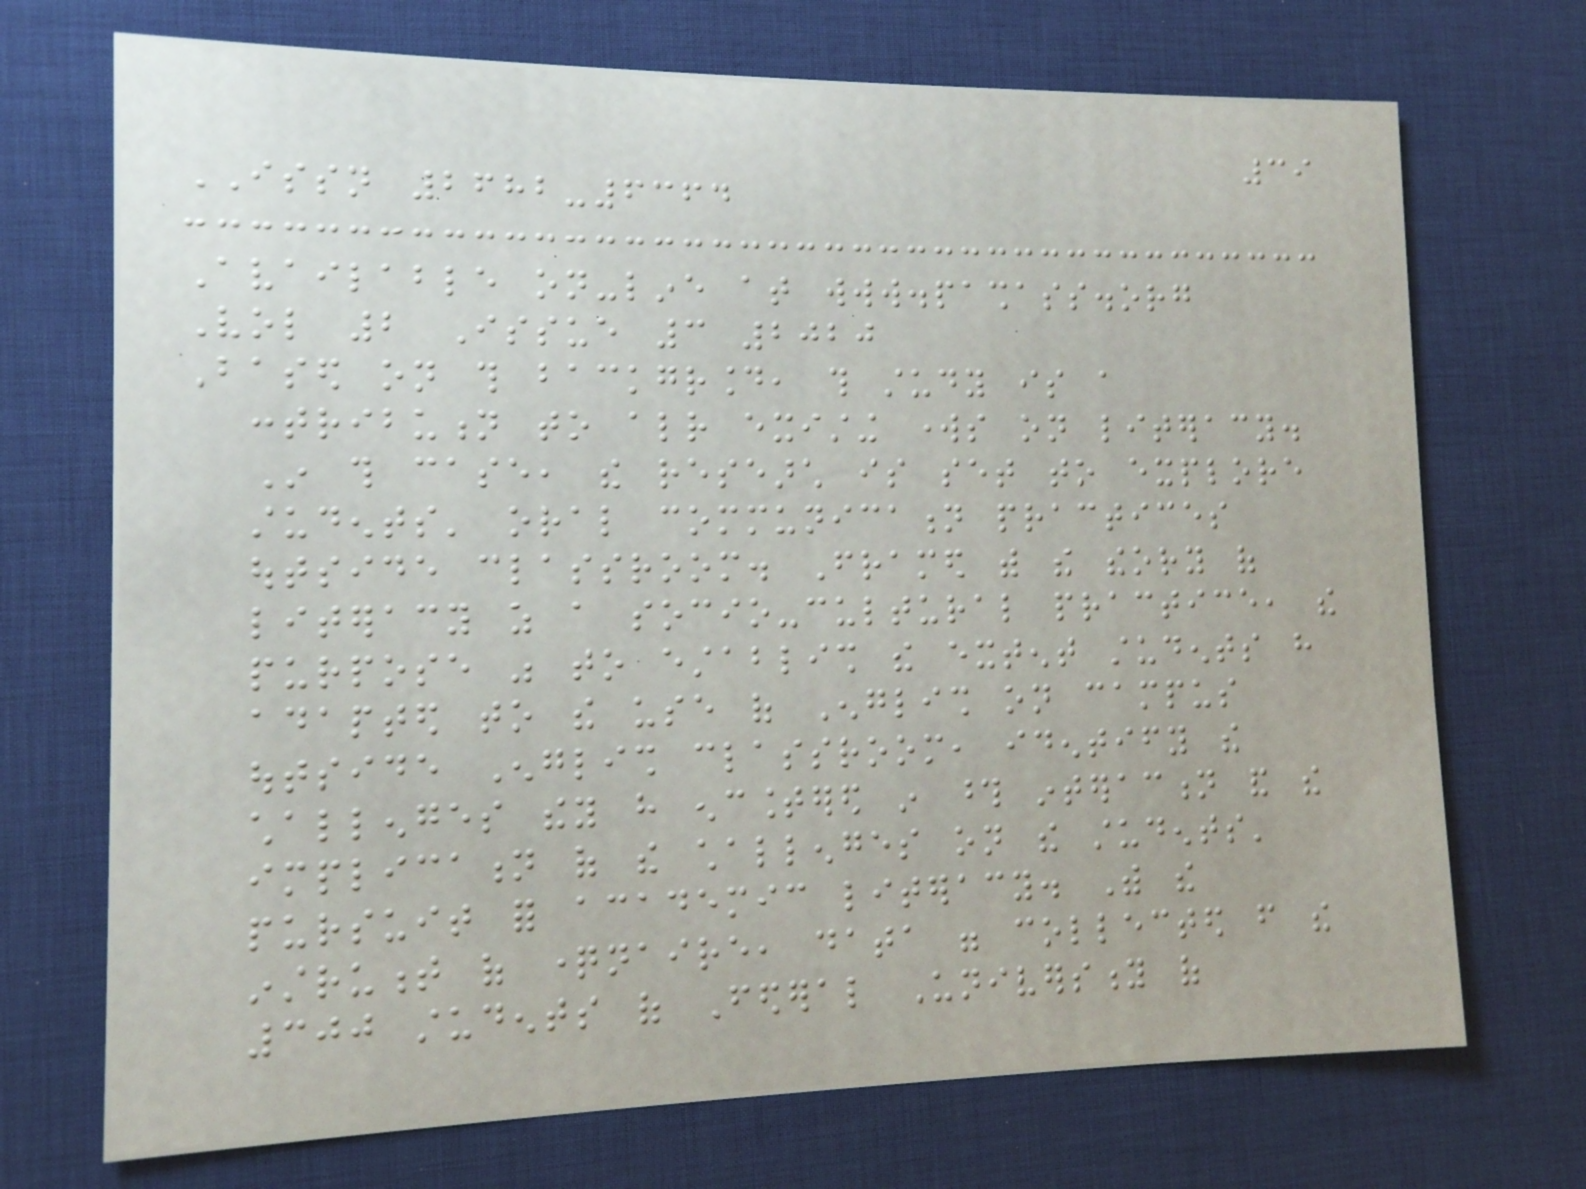39
ISSN 2682-6364
Available on-line at www.pashass.org
Vol 2 Issue 3 2020
Based on this background, this study is a
contribution to already existing works on literacy.
In this case, the research is set to explore
students' oral communication practices
outside classroom. Framed with the theory of
literacy as a socio-cultural practice, the
purpose was to establish the extent students have
adapted to the use of English on campus
outside English classroom, identify the
challenges they have encountered in those interaction and the
implication of the challenges on the students'
pursuit for academic literacy. With the
instrument of questionnaire, data were collected from the
300 students of Federal University of
